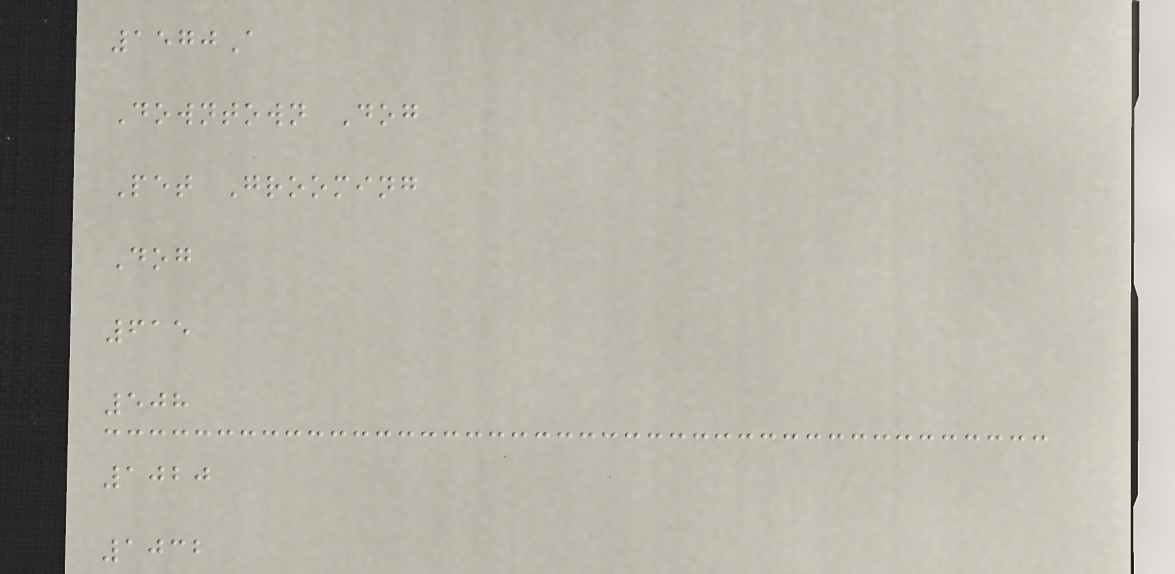1570A
Downtown Dog
Pet Grooming
Dog
615
508
1020
1032
